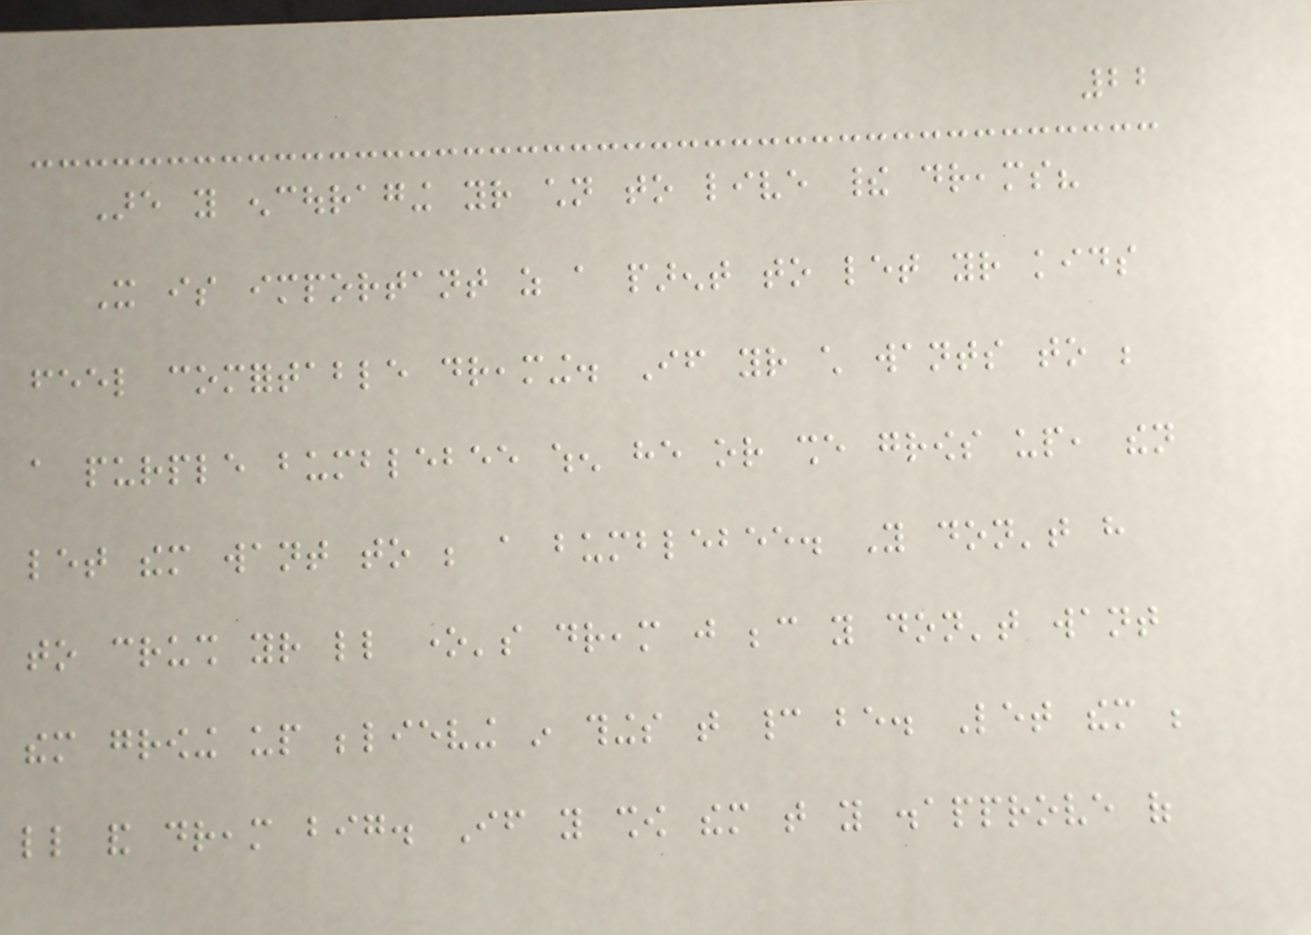22
Are you encouraging your children to live their dreams?
It is important as a parent to let your kids
feel comfortable dreaming. If your child wants to be
a purple bumblebee when he or she grows up, then
let them want to be a bumblebee. You don't have
to crush your little one's dream just because you don't want
them growing up believing in things that cannot be. Let them be
little and dream big. If you show them that you disapprove of
